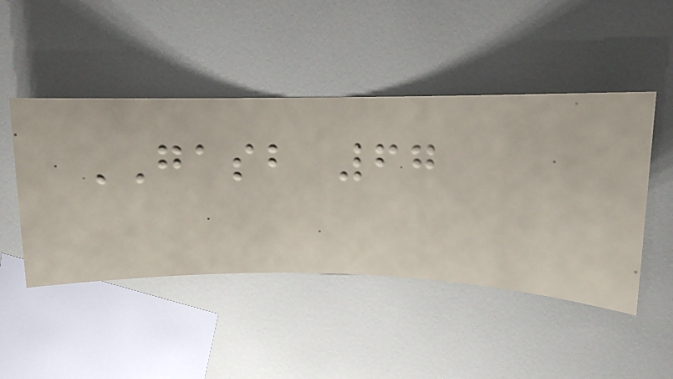GASB 67
